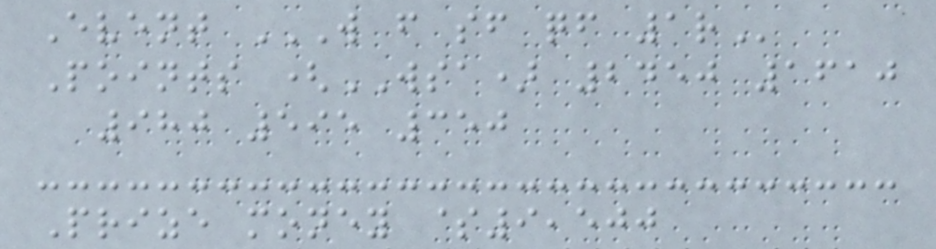Event W F SF QF 1R
Points (WSA) 2450 1610
980 595 350
Prize money $9,500
